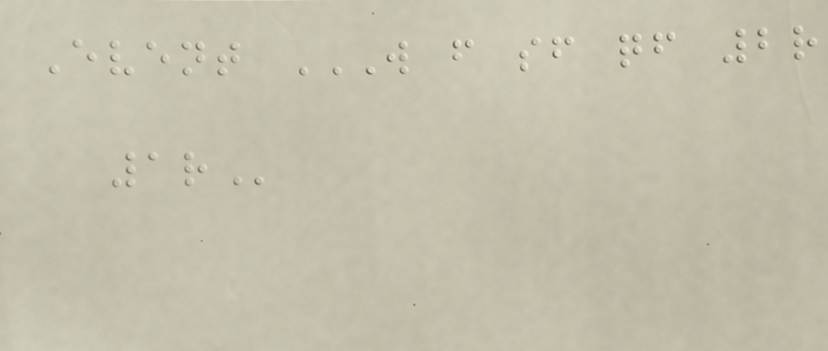Event W F SF QF 2R
1R
